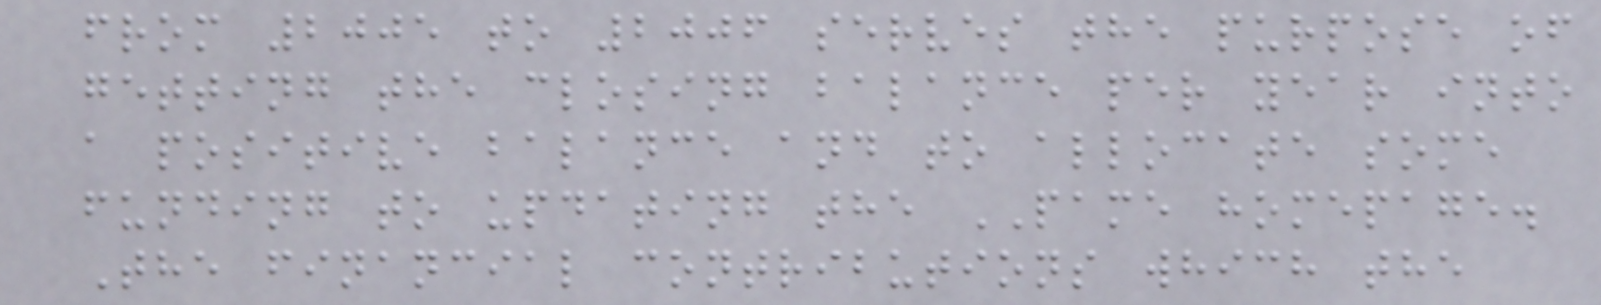from 2005 to 2006 serves the purpose of
getting the closing balance per year into
a positive balance and to allocate some
funding to updating the PAME homepage.
The financial contributions which the
